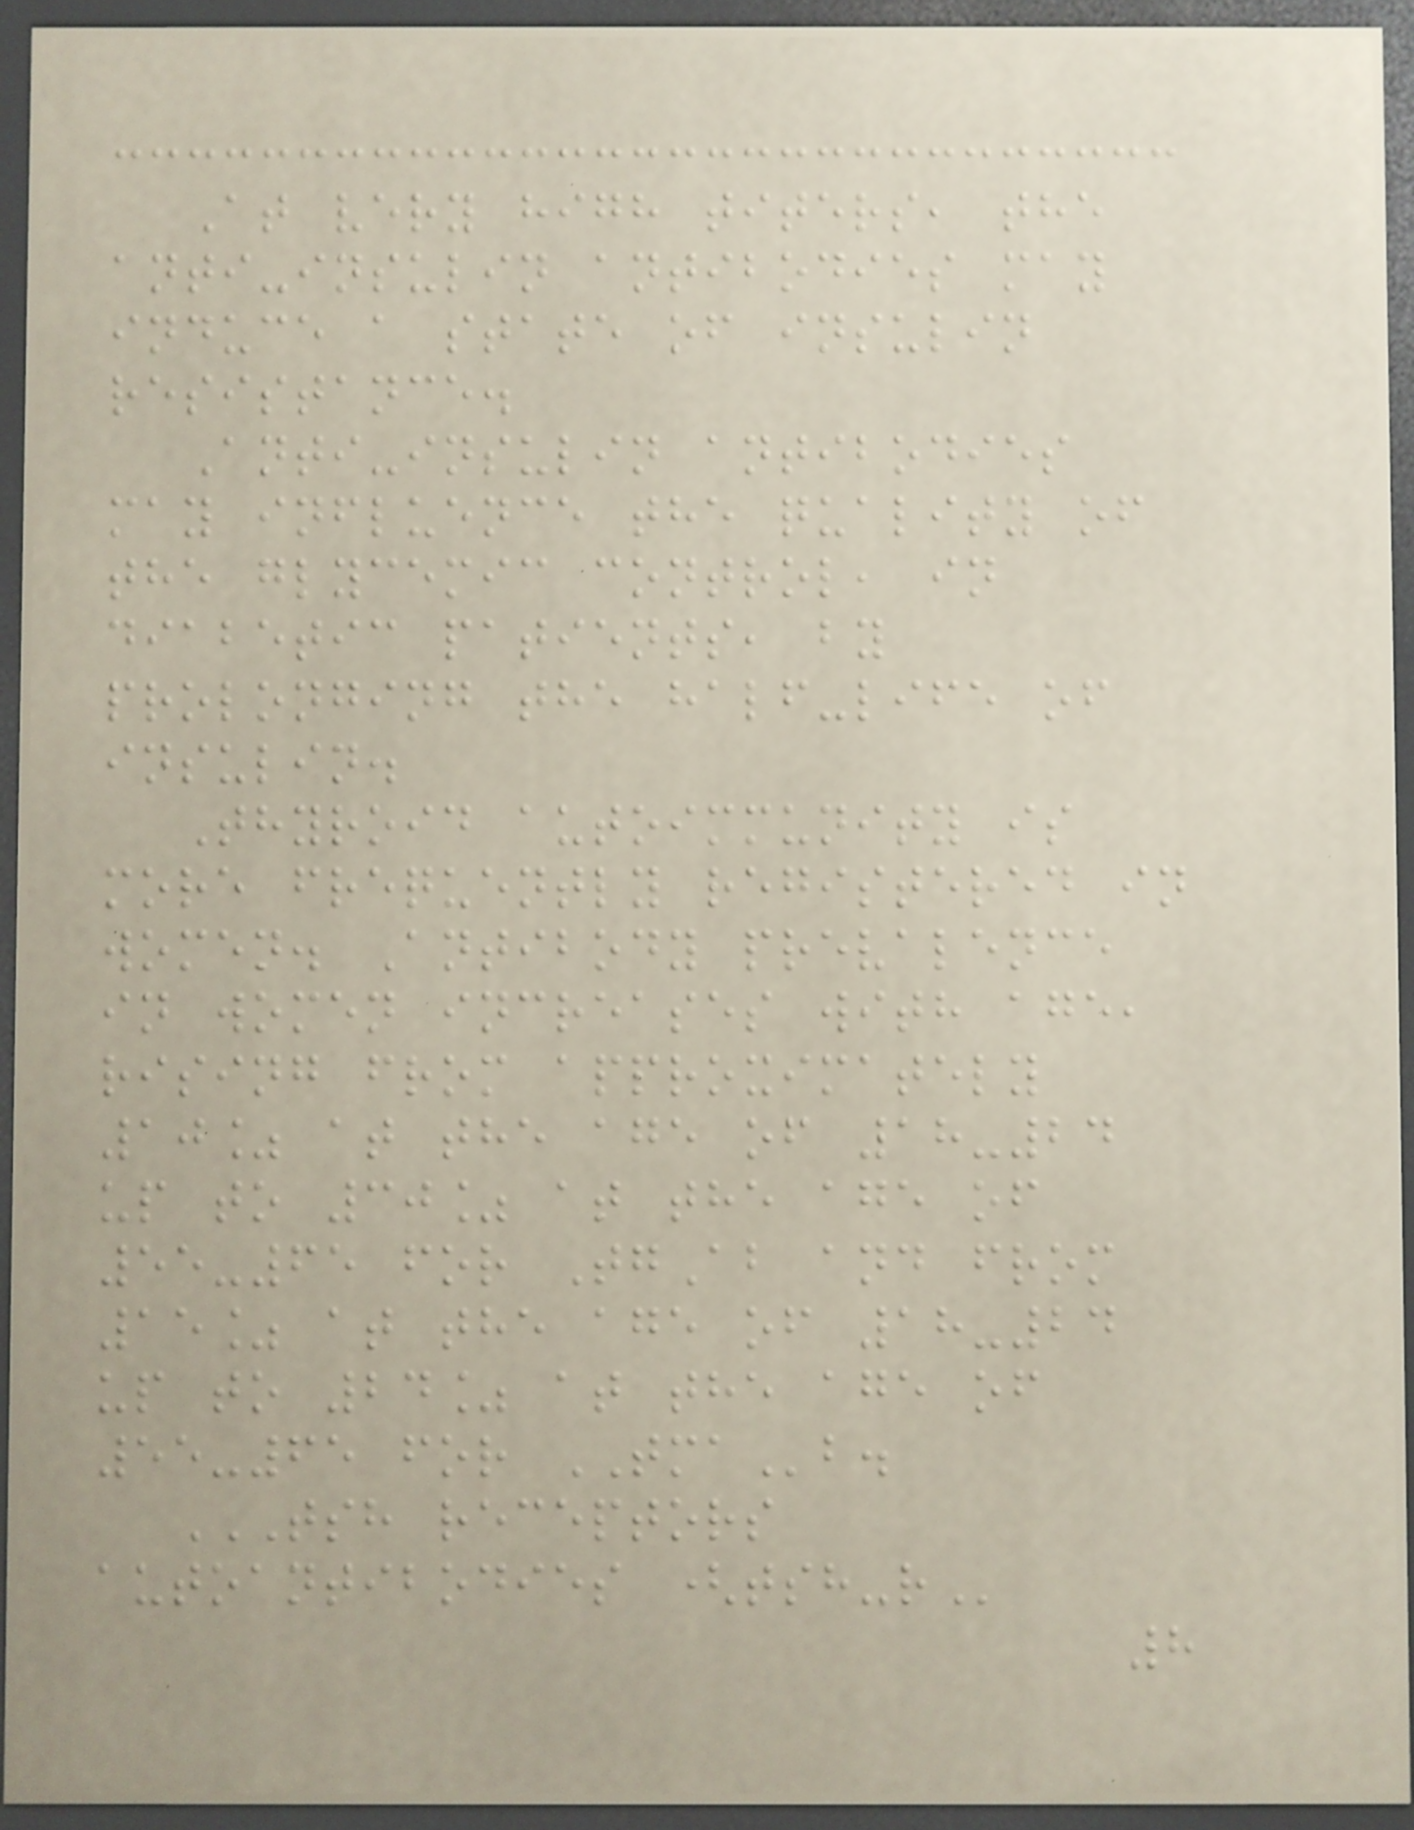At very high titers, the
anti-insulin antibodies may
induce a state of insulin
resistance.
Anti-insulin antibodies
may influence the quality of
the glycemic control, in
diabetic patients, by
prolonging the half-life of
insulin.
Thyroid autoimmunity is
more frequently registered in
women. Antibody prevalence
in women increases with age,
rising from approximately
10% at the age of 18-24
up to 30% at the age of
55-65 for TgAb and from
15% at the age of 18-24
up to 24% at the age of
55-65 for TMAb.
TSH RECEPTORS
AUTOANTIBODIES (TSH-R
8
